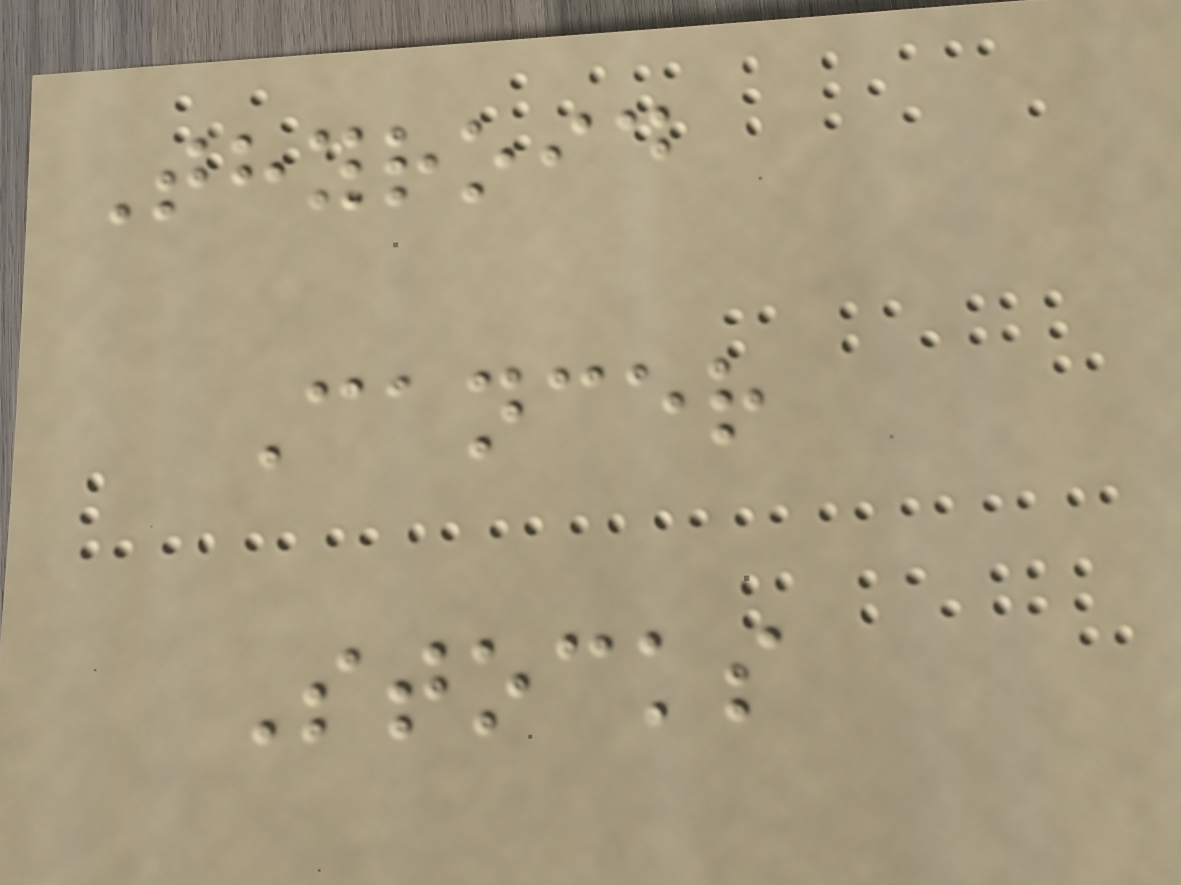Thyroid
Cancer
Stocks
